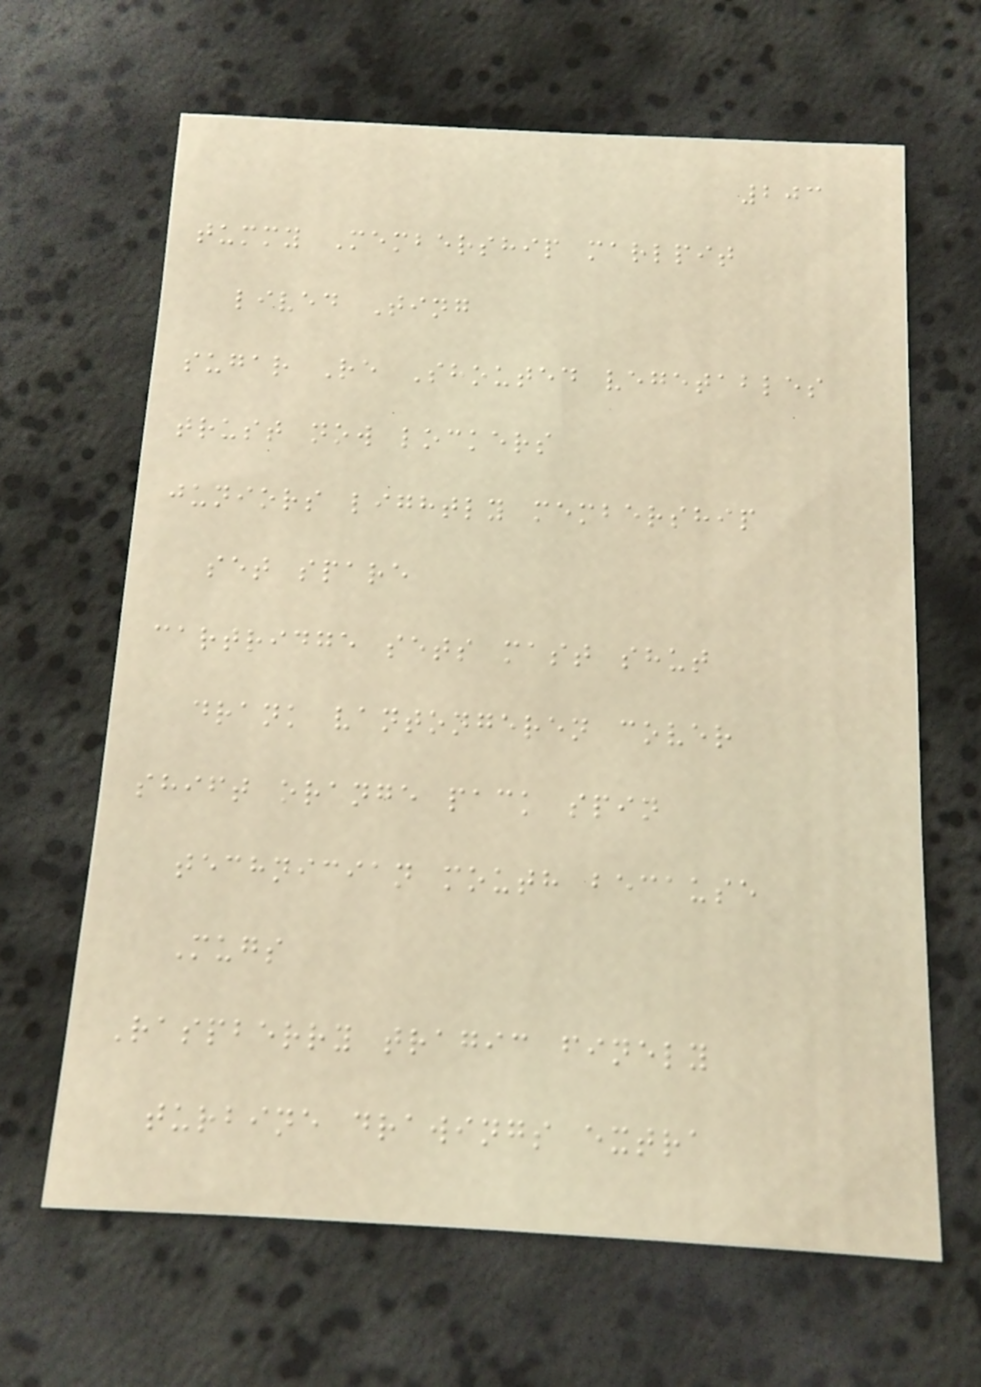203
tummy Membership marlpit
lived Ting
sugar Re Shouted vegetables
trust now lockers
juniors lightly membership
set spare
cartridge sets mast shut
drank vantongeren cover
shift orange pack spin
technician mouth because
Mugs
Raspberry tragic finely
turbine drawings extra
